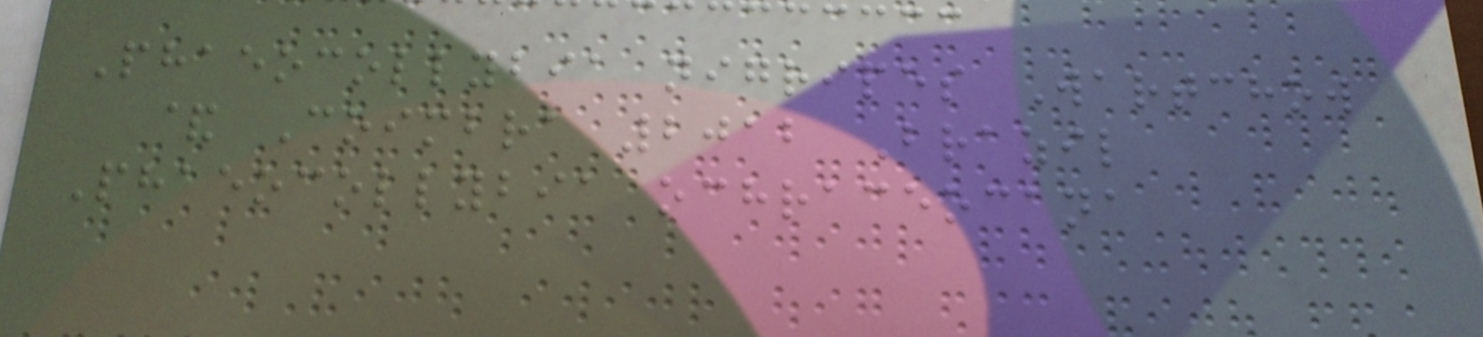Phaeocollybia nigripes Wartchow
& Coimbra 2012 Brazil
Phaeocollybia ochraceocana
